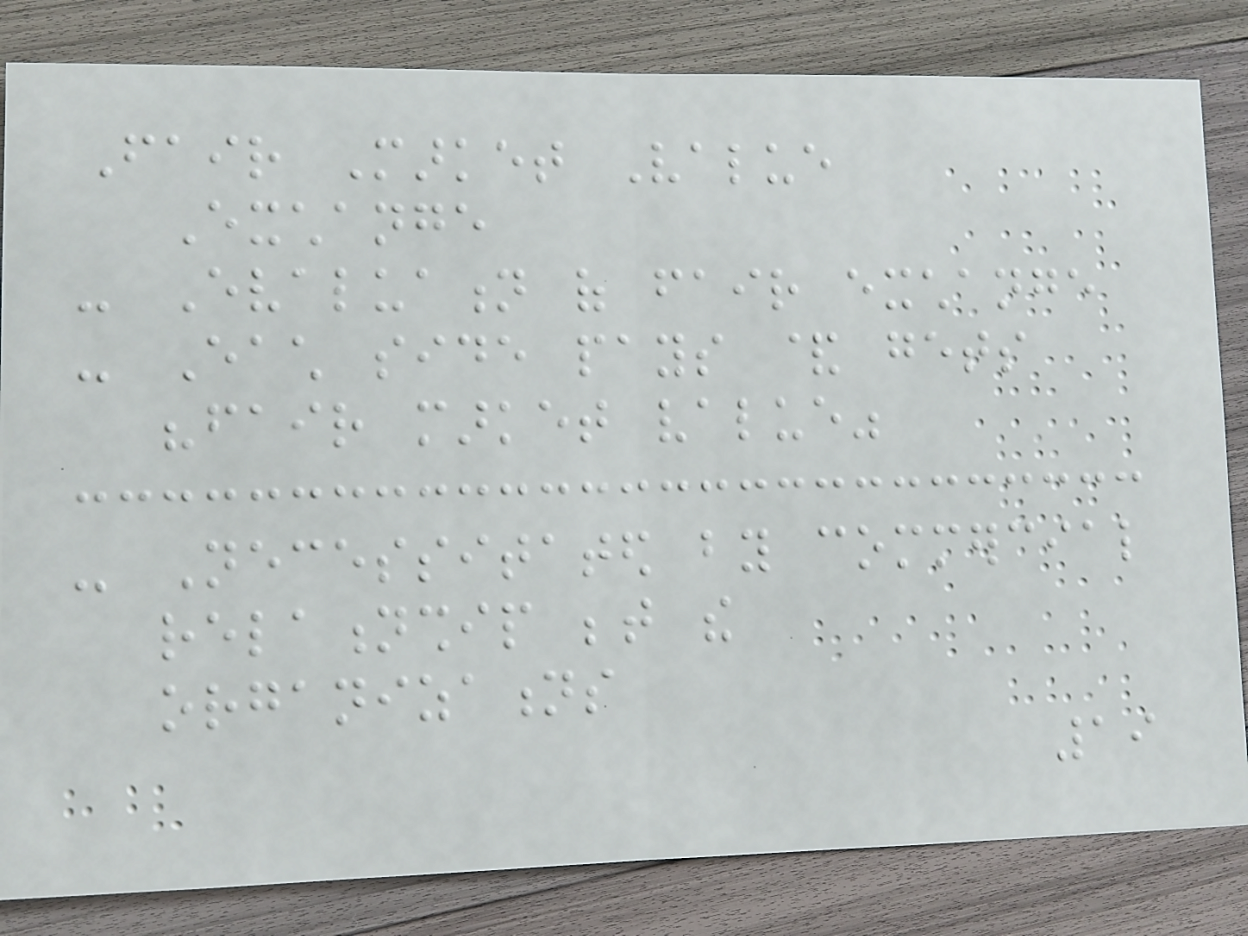Fair Market Value
Exchange
- Evaluation of fair exchange
- Each side pays & gets
"fair market value"
- Necessitated by commercial
relationship between the
organizations
19
